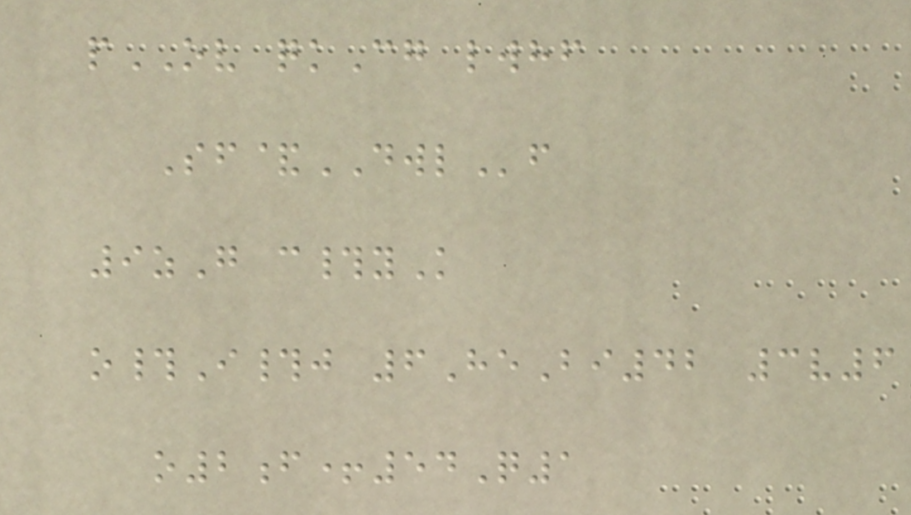pOV qkCg lwhf
Sf&DWLf
9zG c#yK
o#I#j 6HeBi42 3v6
o2f+54Q1
